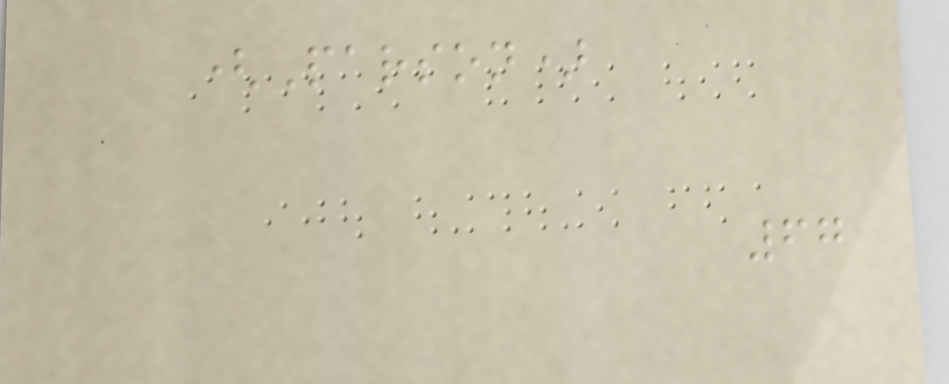(Parson)
67
